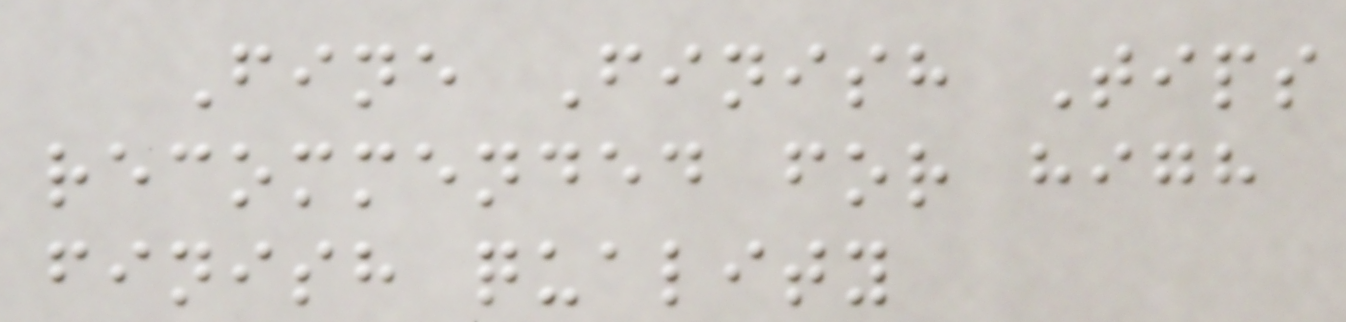Fine Finish Tips
recommended for high
finish quality
